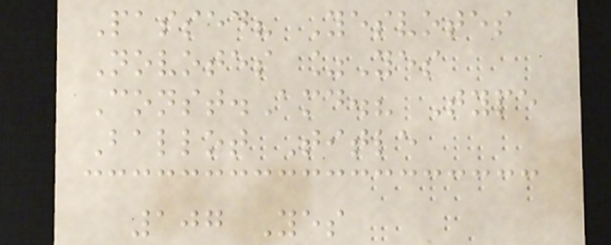Passed? Yesvotes
Novotes %Yes
Const.Amd.? Type
Ballot Title
107 Yes
